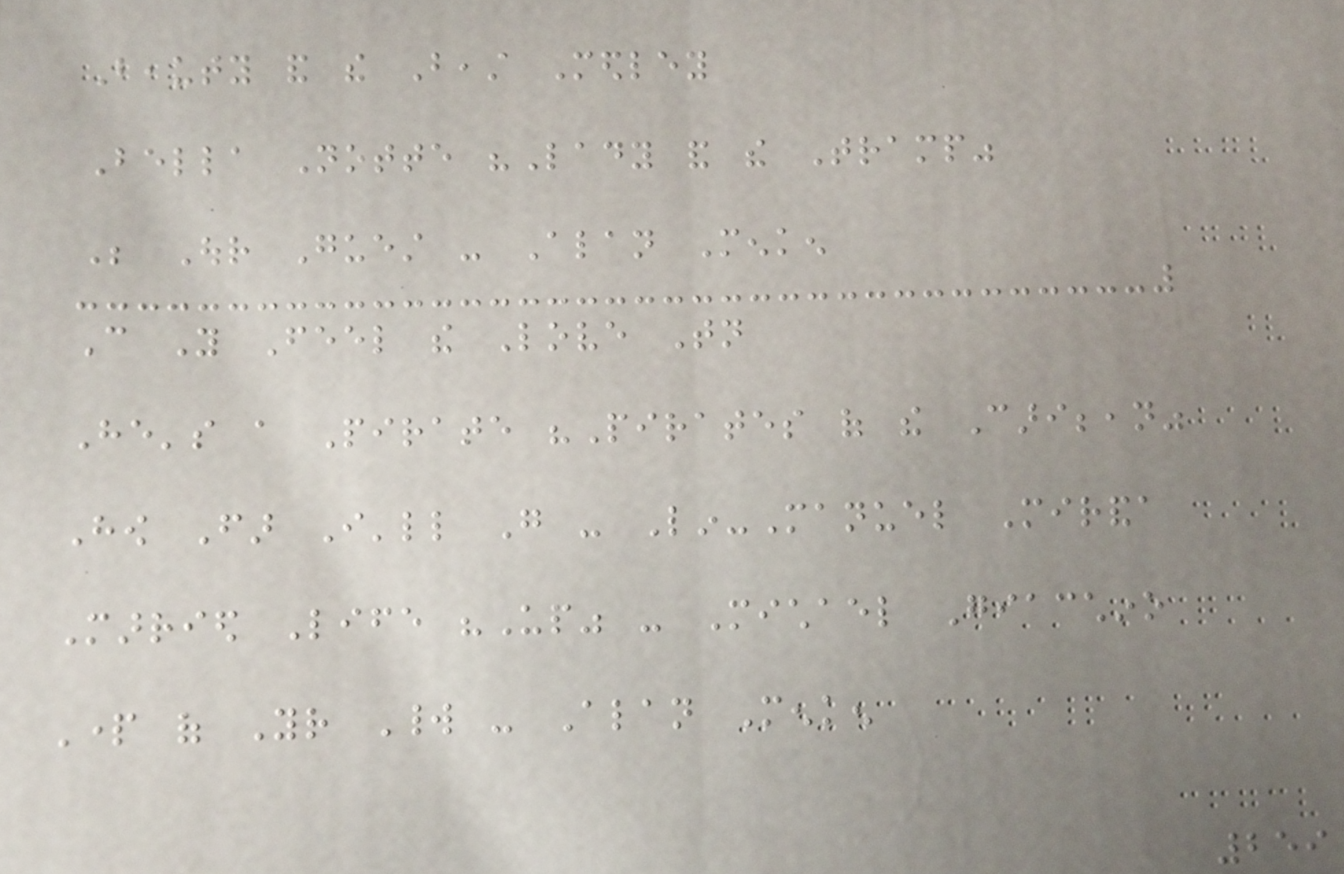Beauty and the Beast Medley
Bella Notte "Lady and the Tramp"
Be Our Guest - Alan Menken
Can You Feel the Love Tonight
He's a Pirate "Pirates of the Caribbean"
How Far I'll Go - Lin-Manuel Miranda
Married Life "Up" - Michael Giacchino
Part of Your World - Alan Menken
259
